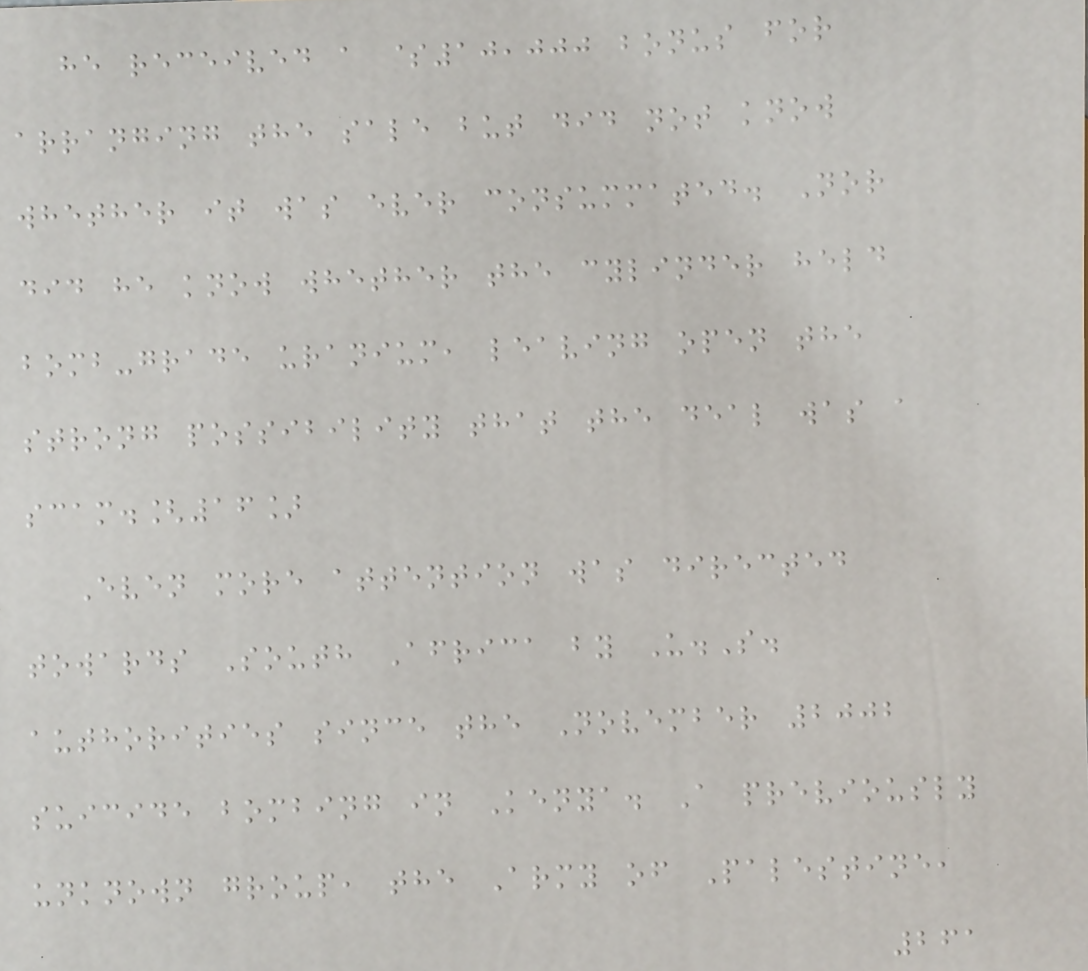he received a $10,000 bonus for
arranging the sale but did not know
whether it was ever consummated. Nor
did he know whether the cylinder held
bomb-grade uranium, leaving open the
strong possibility that the deal was a
scam.[16]
Even more attention was directed
towards South Africa by U.S.
authorities since the November 2002
suicide bombing in Kenya. A previously
unknown group, the Army of Palestine,
261
